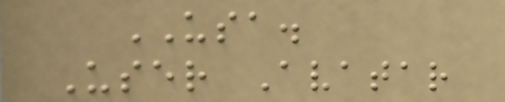USA.
User Avatar
